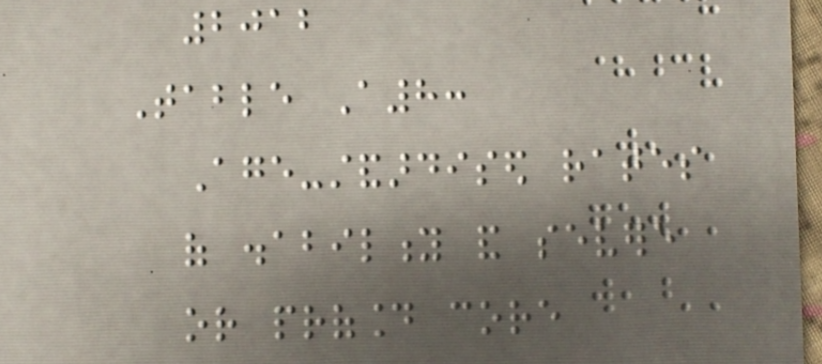2012
Table A8:
Age-standardised rates
of disability and severe
or profound core
